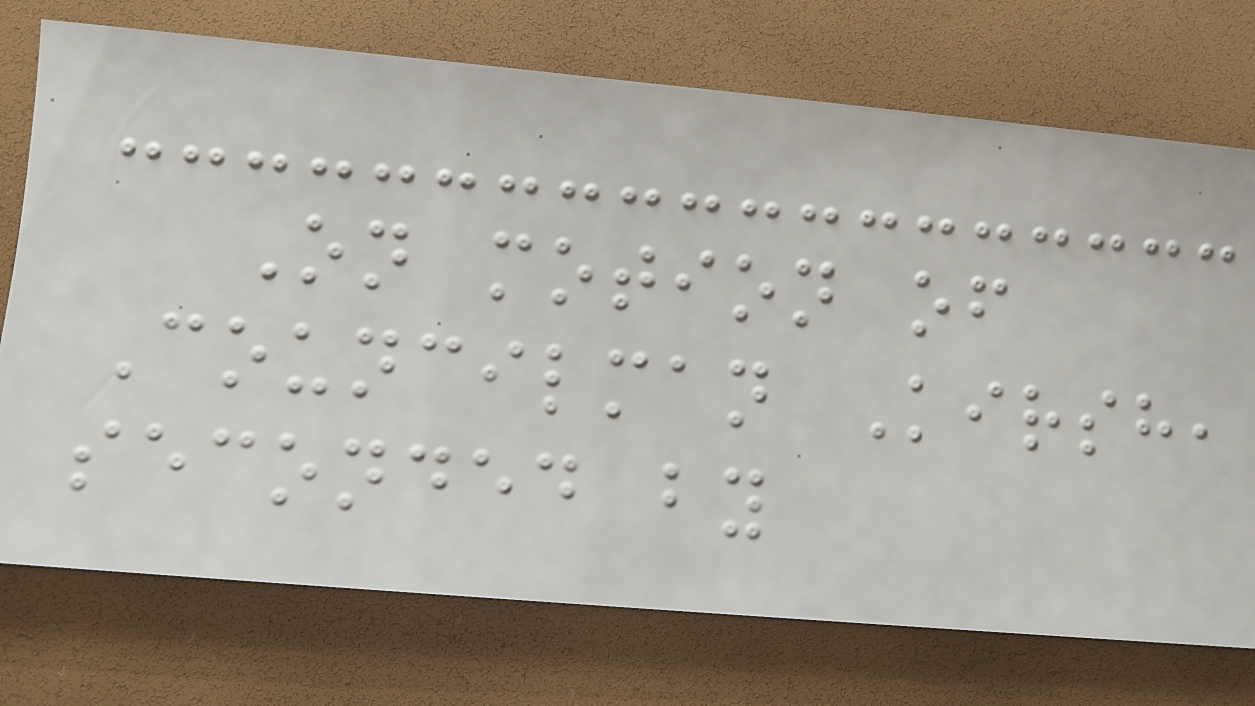On motion of
Councilman Kirsh,
seconded by
